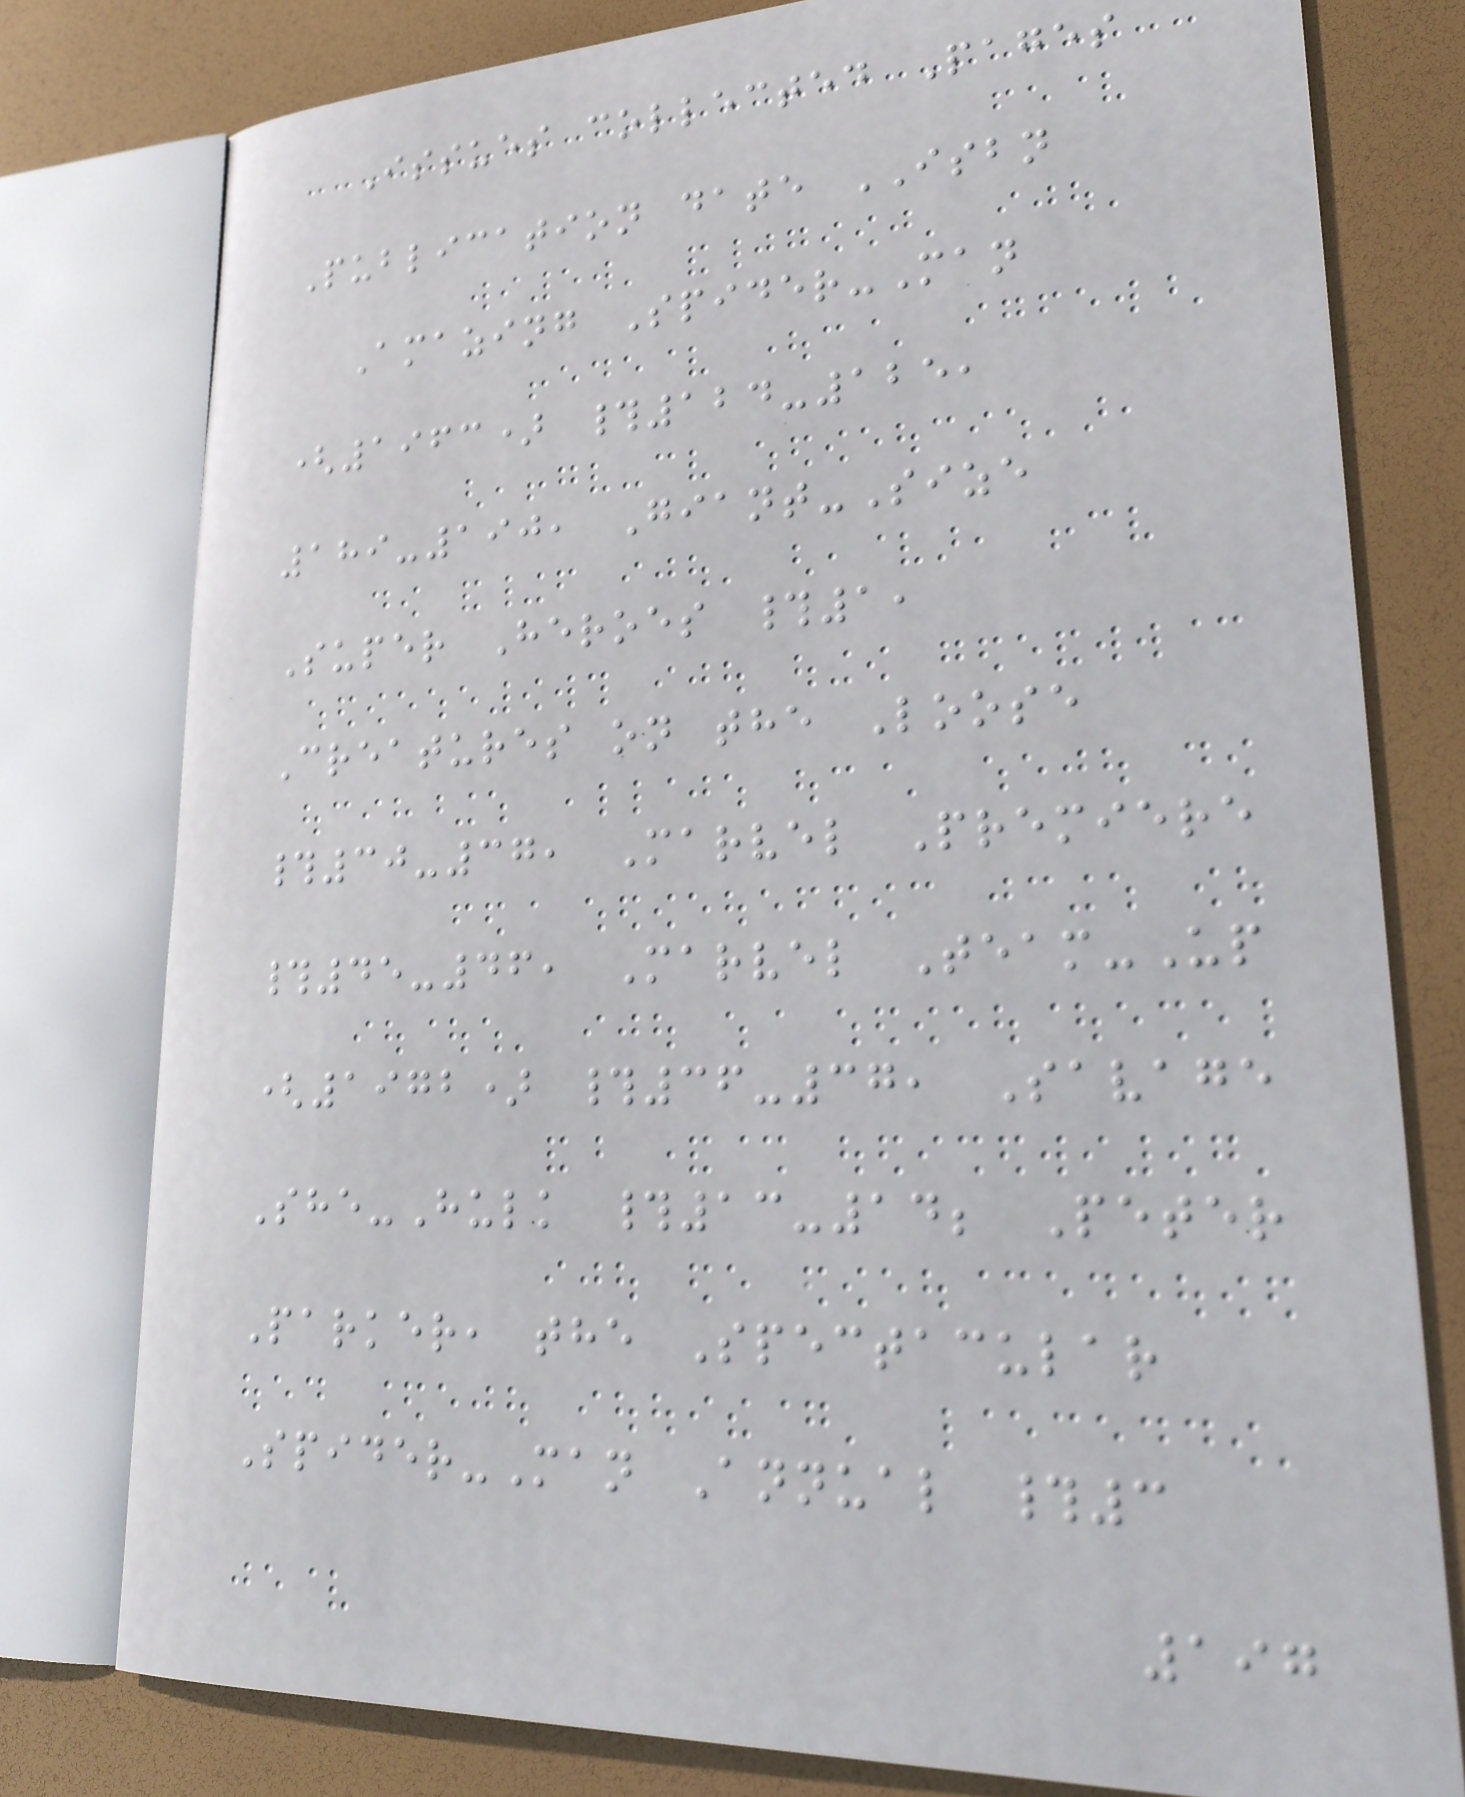Issues collected Pages
Publication date ISBN
Amazing Spider-Man
(1963) #124-125,
189-190, Giant-Size
Super Heroes #1,
Creatures on the Loose
#30-37, Marvel Premiere
#45-46, Marvel Team-Up
(1972) #36-37, Savage
She-Hulk #13-14; Peter
Parker, the Spectacular
Spider-Man Annual #3
197
